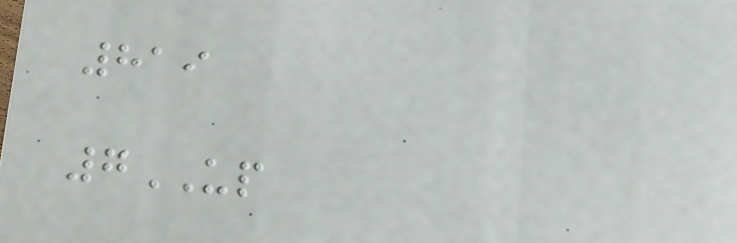819
7UP
